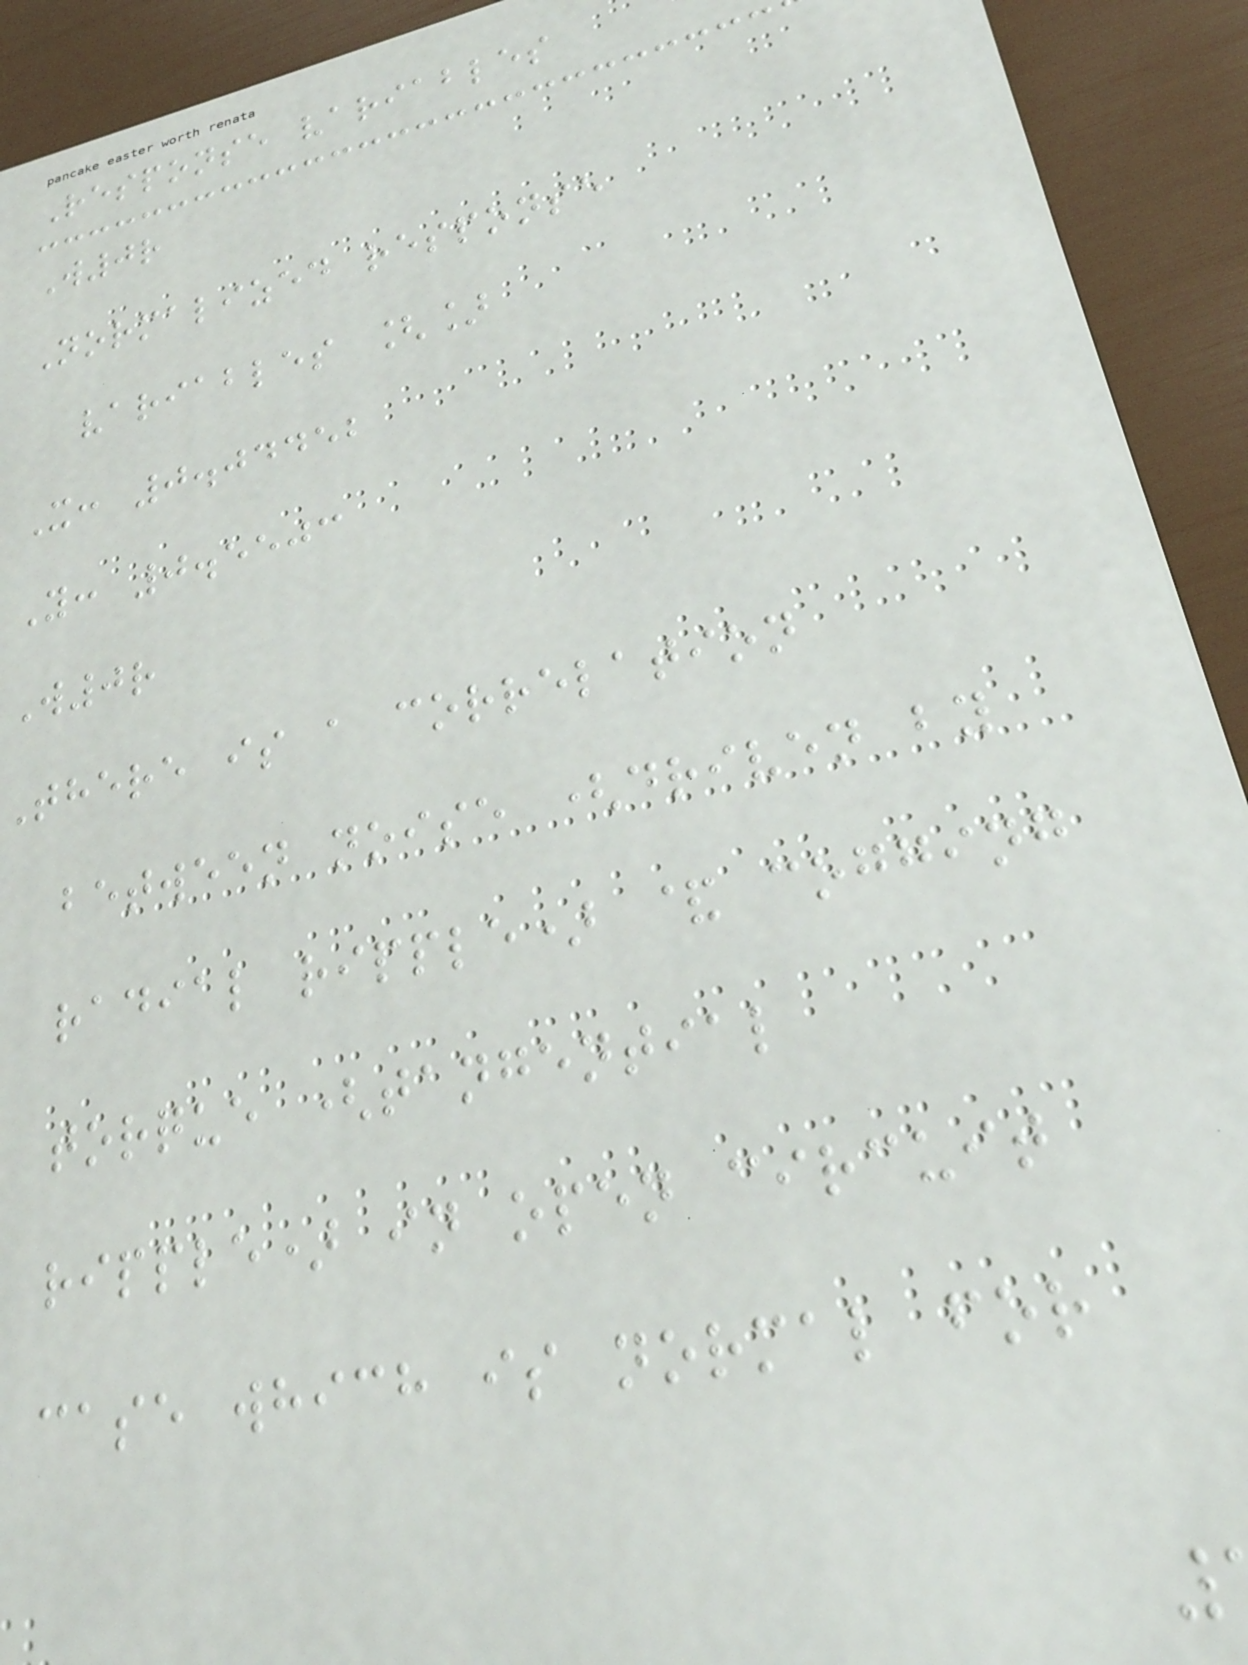Response variables
W0r
Normalized response
variables []
X: 0.04452
Y: 0.5503
W0r
There is a correlation
between noise (driven by
radial ripple) & cogging
torque (tangential
ripple) in open circuit
case which is normal for
